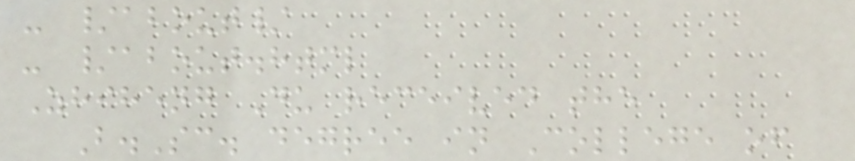- /about/
- /about.html
Zhiheng Du received the
B.Sc. degree in College of
